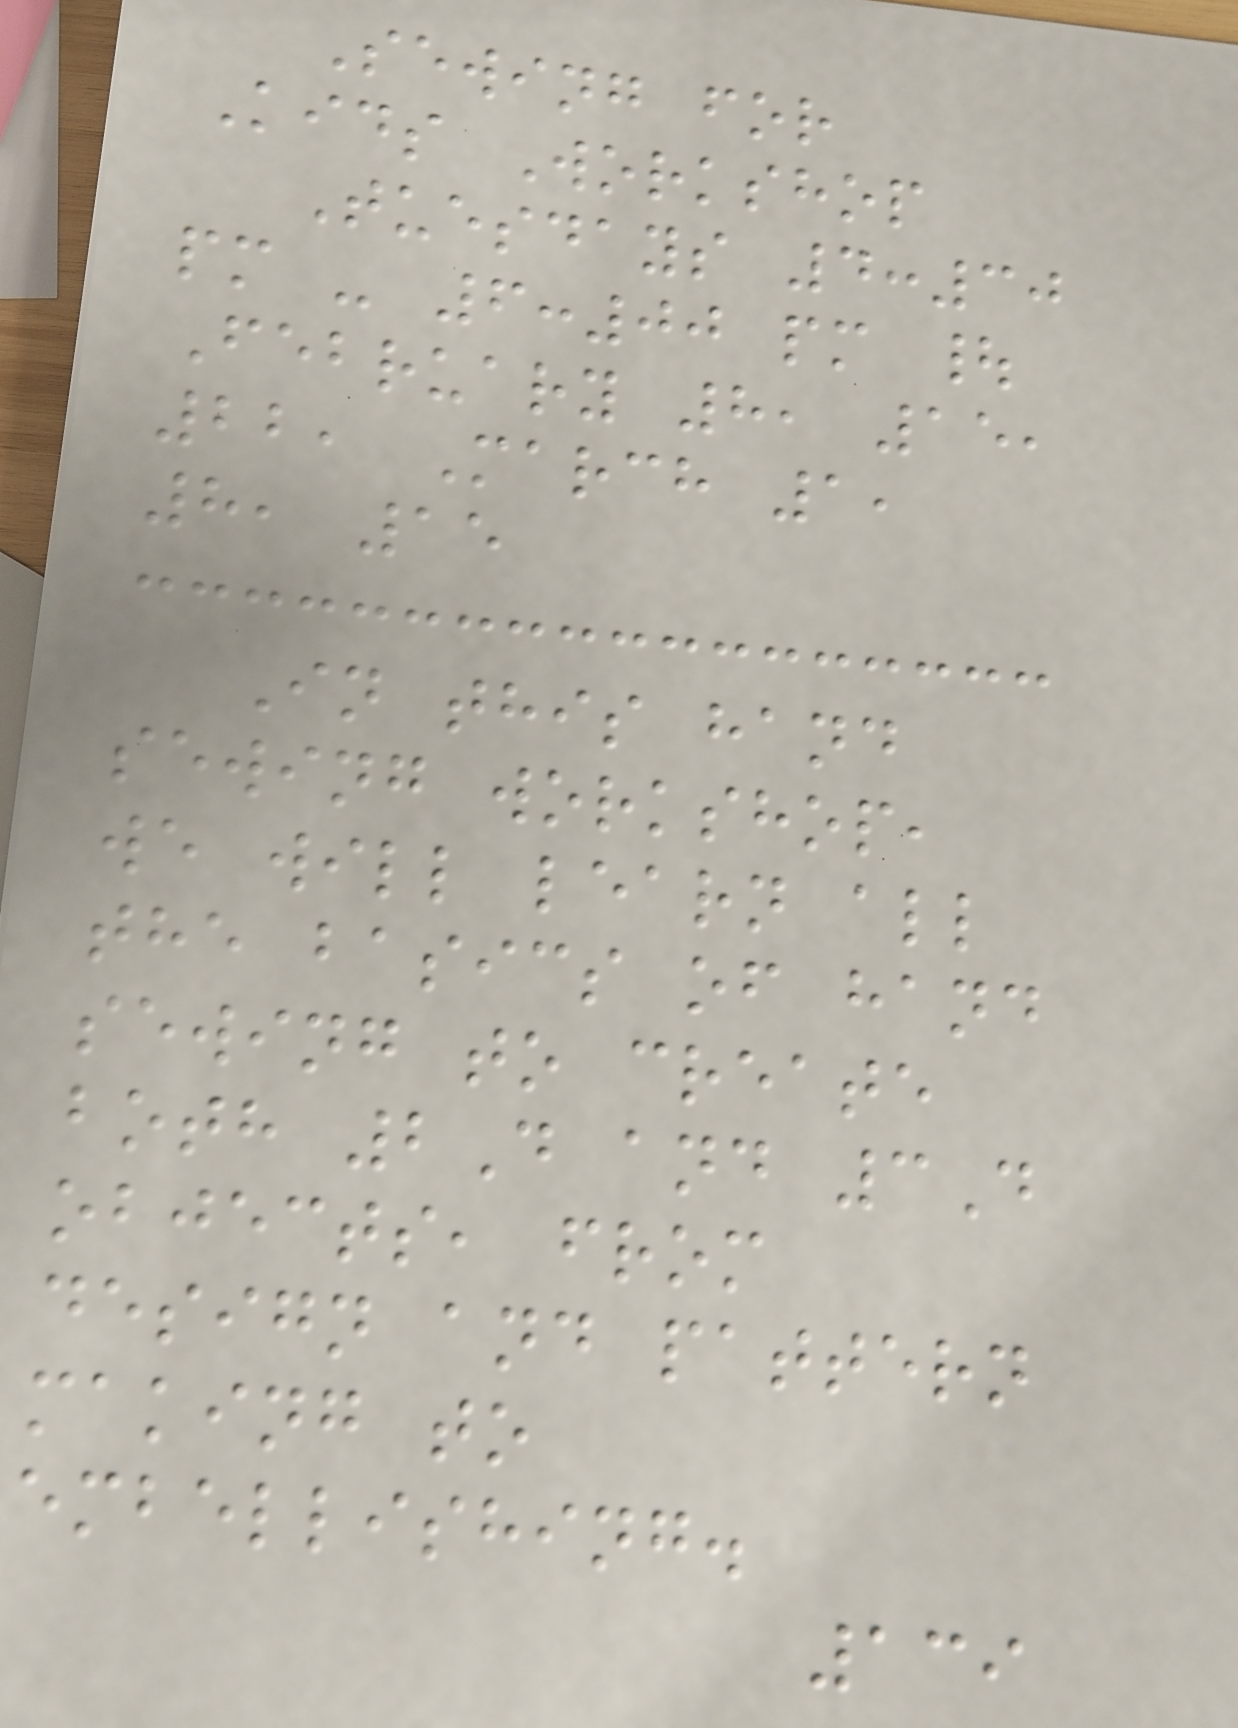Sewing for
Kids Workshop
Tuesdays 4:30
pm - 6:00 pm |
February 8, 15,
22, March 1,
8, 15
In this hand
sewing workshop,
we will learn all
the basics of hand
sewing to create
both 2D and 3D
objects, from
design and pattern
making to
embellishing.
139
